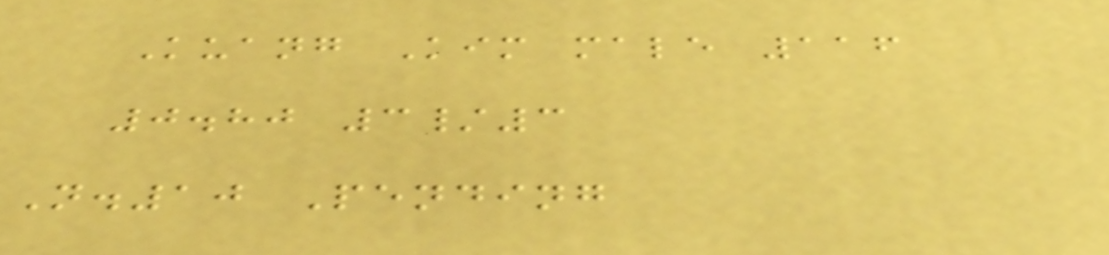Kuang Kim male 116
0.80 3/3
N.10 Pending
